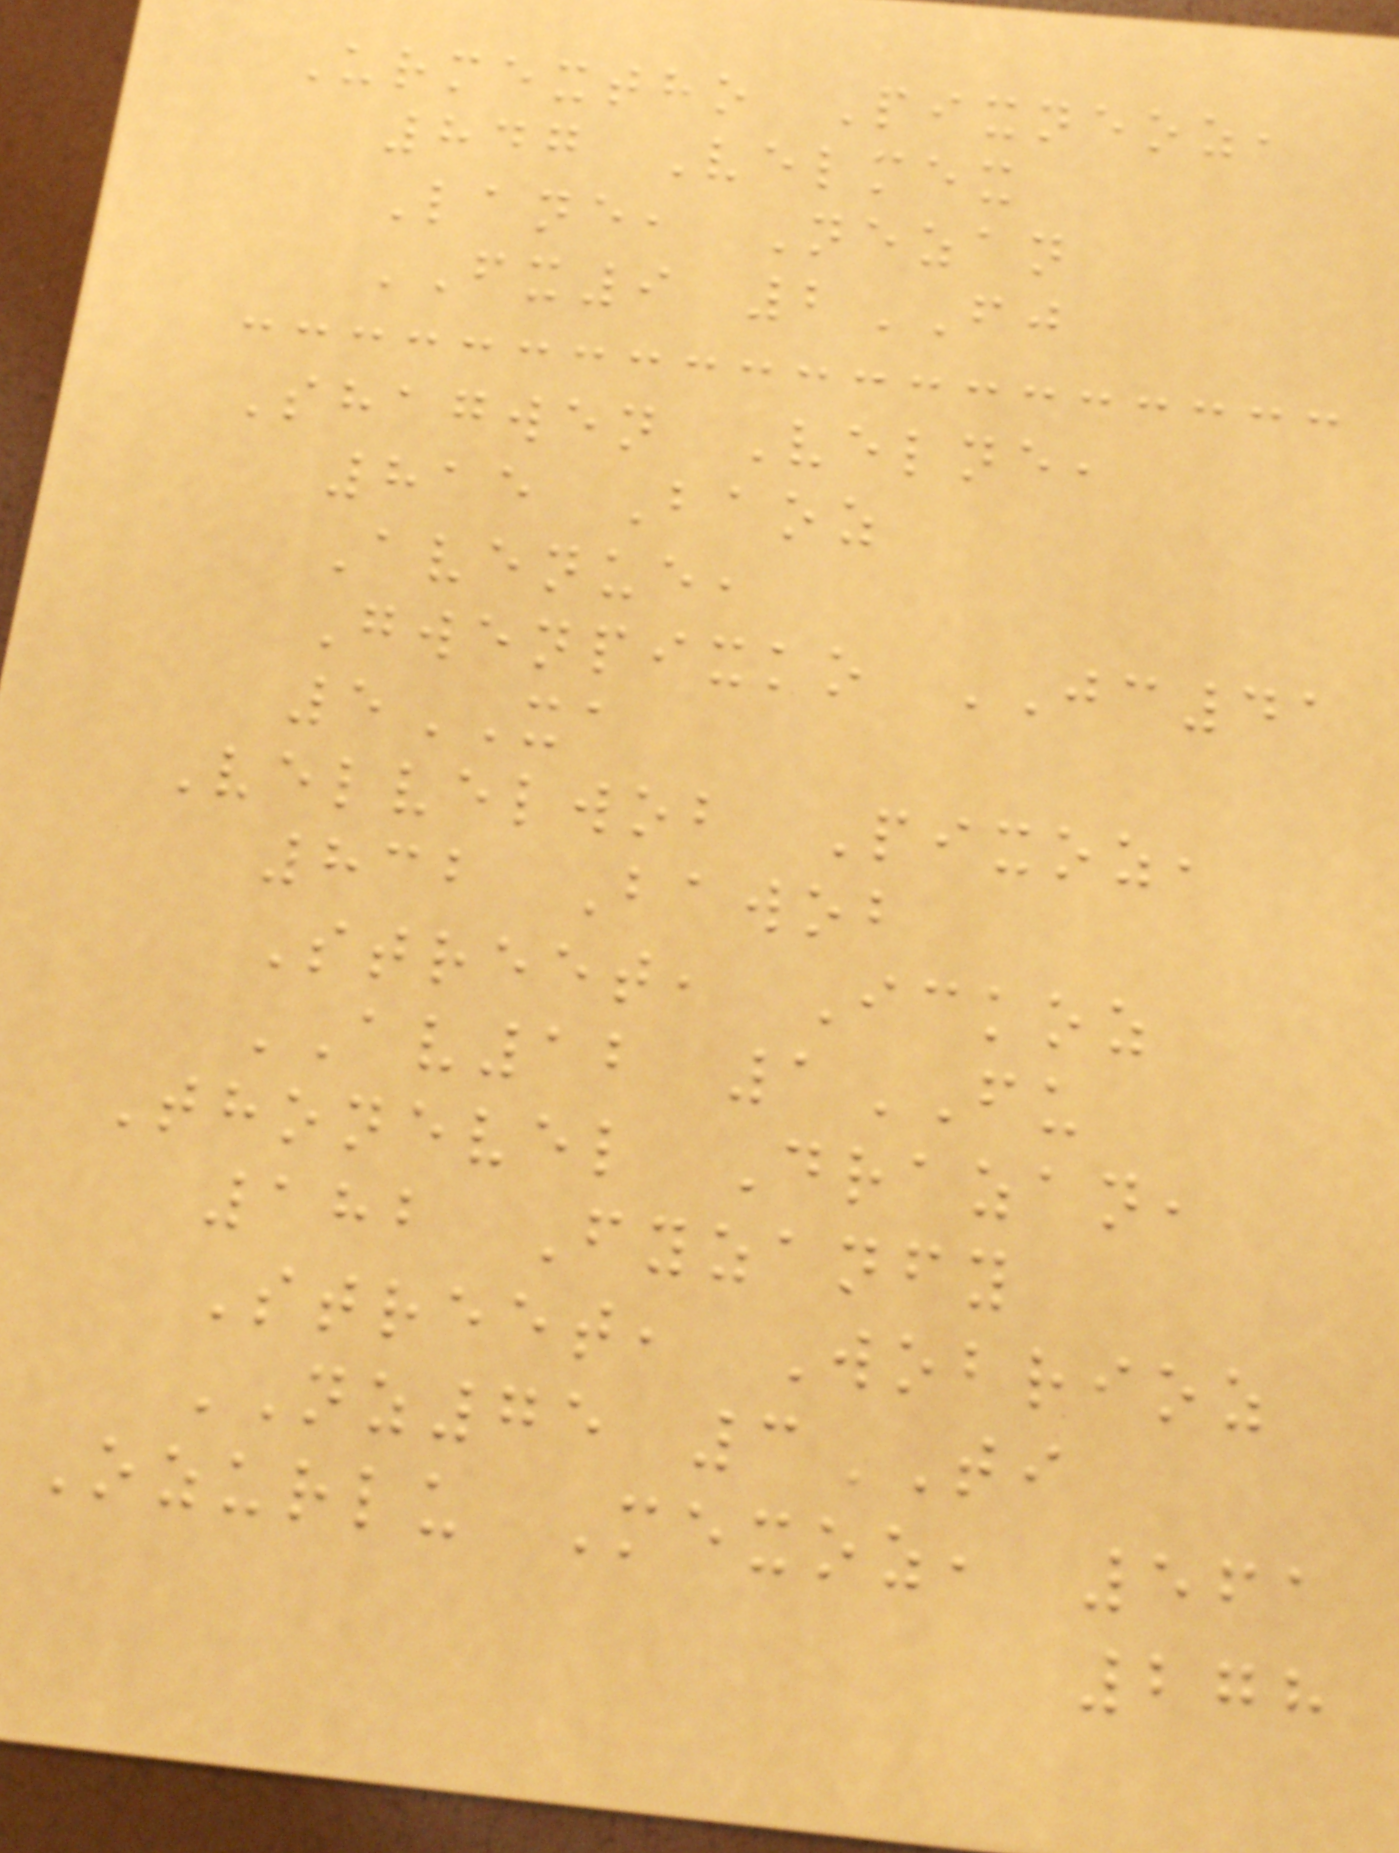Urmextho Pixneoz,
847 Velmex
Lane, Nezan
FX9 2FJ
Shagwen Velne,
815 Baoz
Avenue,
Gwenpixko JC41
5XA
Velvelwob Pixoz,
832 Bawob
Street, Ickoz
AV12 1FU
Thonevel Drazan,
182 Fyzanfy
Street, Wobrioz
NZ75 3TI
Ozurlu Mexoz, 561
278
